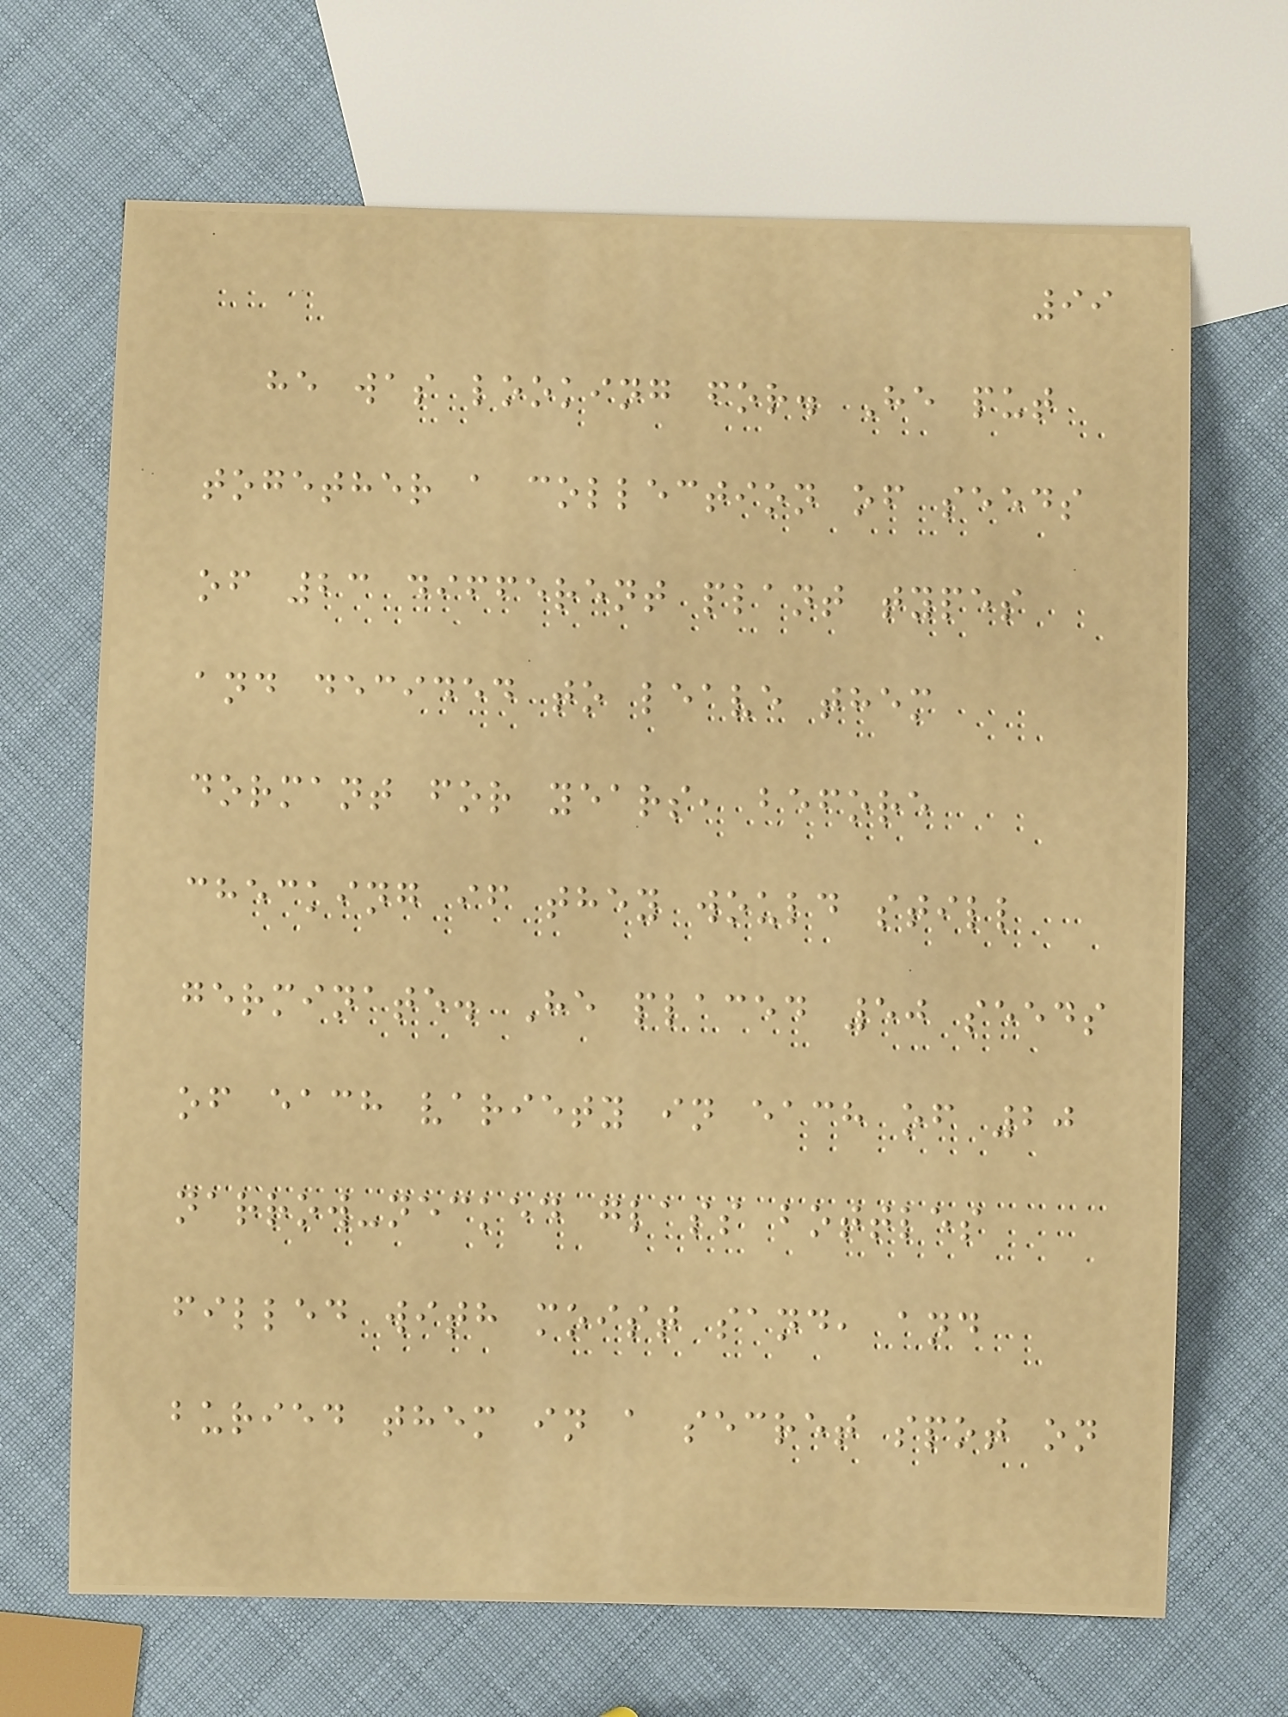99
he was looking for. He put
together a collection of seeds
of 23 different plant types
and decided to leave them
dormant for years, before
checking if they would still
germinate. He placed 50 seeds
of each variety in each of 20
narrow-necked glass bottles
filled with moist sand, and
buried them in a secret spot on
